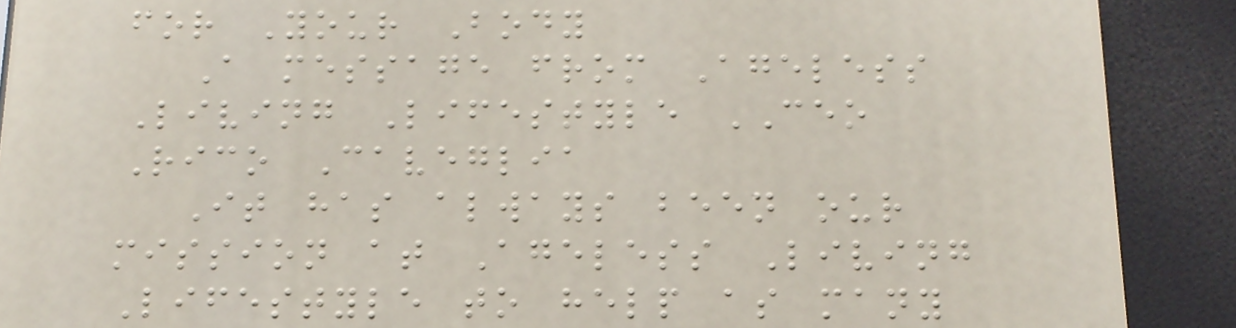for Your Body
A message from Ageless
Living Lifestyle CEO
Rico Caveglia
It has always been our
mission at Ageless Living
Lifestyle to help as many
